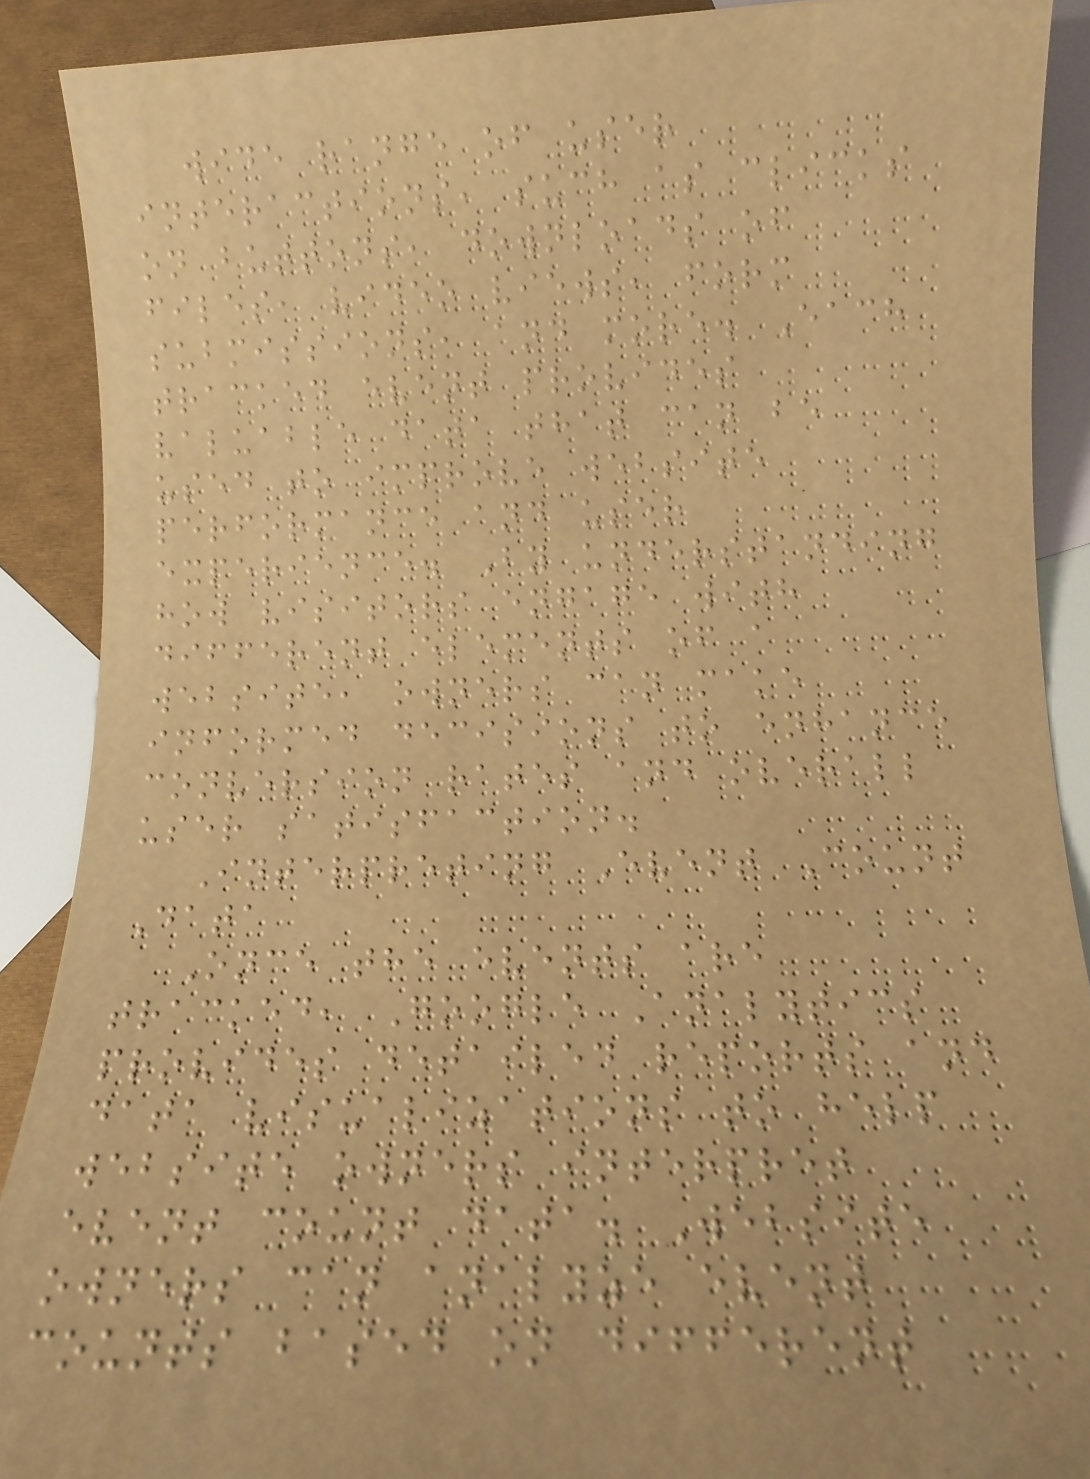wide range of user
interactions, such as clicks
on buttons, downloads of
files, video views, form
submissions, and more. Each
tracked event provides
valuable data that can be
used to improve website
performance and user
experience. By understanding
how visitors engage with
different elements of a
website, owners can make
informed decisions to enhance
conversion rates and overall
user satisfaction.
Interpreting Event Count
Data
Once the events are
tracked, Google Analytics
provides detailed reports and
data visualizations to help
website owners interpret
event count data. Website
owners can analyze event
counts based on different
